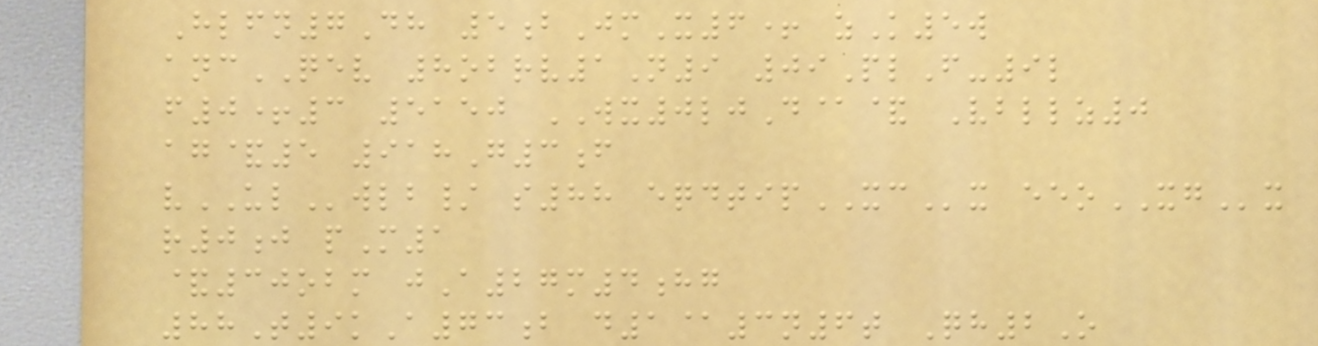Hlfn7Dh 5bJmX6+ zK5w
ancQEV 8obrv1N9 09PlF-9l
f0+3 5150 WX0ljD@& Vbllz0
ag&5 918G3f
vULwlb/ s88 eqdtipXCx eeoXGx
r0j pM1
&30obm jA27m4hg
88T9kA73b d1@3n6t Qh2O
